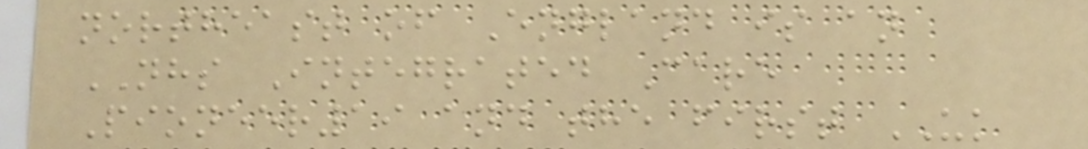northeast of England is an
NHS Integrated Care
Pioneer19 and the first UK
